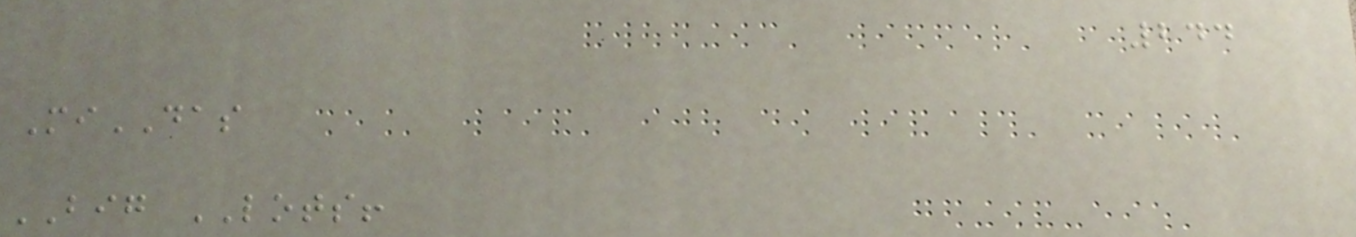244
MiDAS
BIG LOTS!
